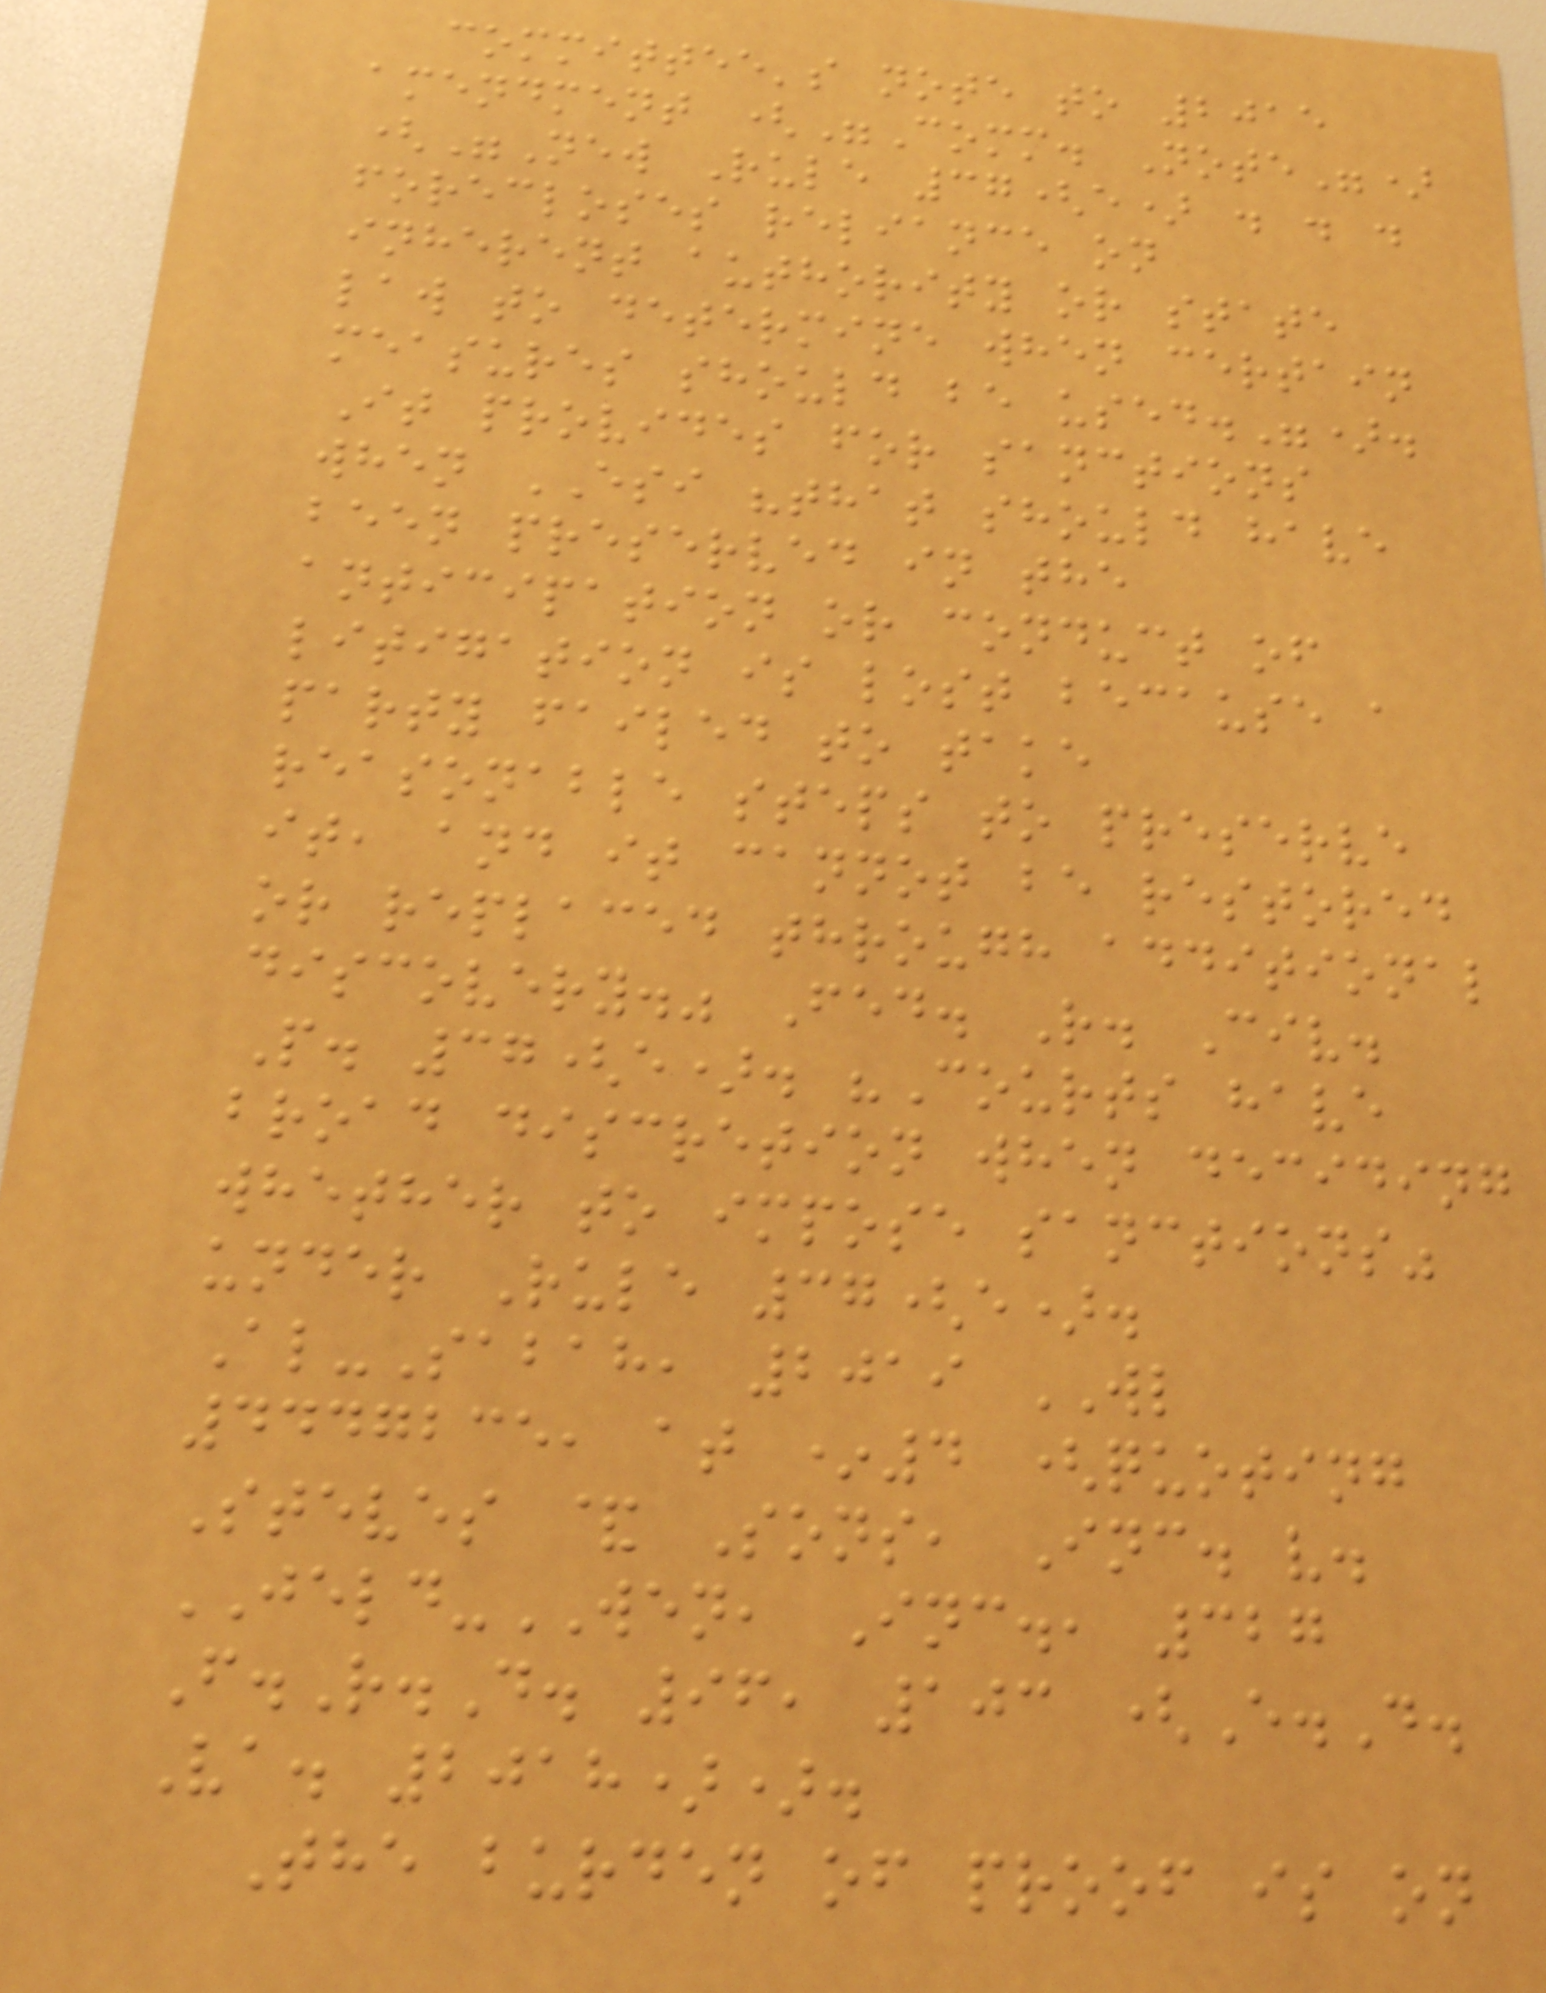committee's note to 2015
amendment ("Comm. Note")
("New Rule 37(e) . . .
forecloses reliance on
inherent authority or state
law to determine when certain
measures should be used.").
It provides for sanctions
when ESI "that should have
been preserved in the
anticipation or conduct of
litigation is lost because a
party failed to take
reasonable steps to preserve
it, and it cannot be restored
or replaced through additional
discovery." Fed. R. Civ.
P. 37(e). "Courts have
broad discretion when deciding
whether to impose sanctions"
under Rule 37(e).
Al-Sabah, 2019 WL
4447235, at *4 (quoting
Steves & Sons, Inc. v.
JELD-WEN, Inc., 327
F.R.D. 96, 103 (E.D.
Va. 2018)).
The burden of proof is on
